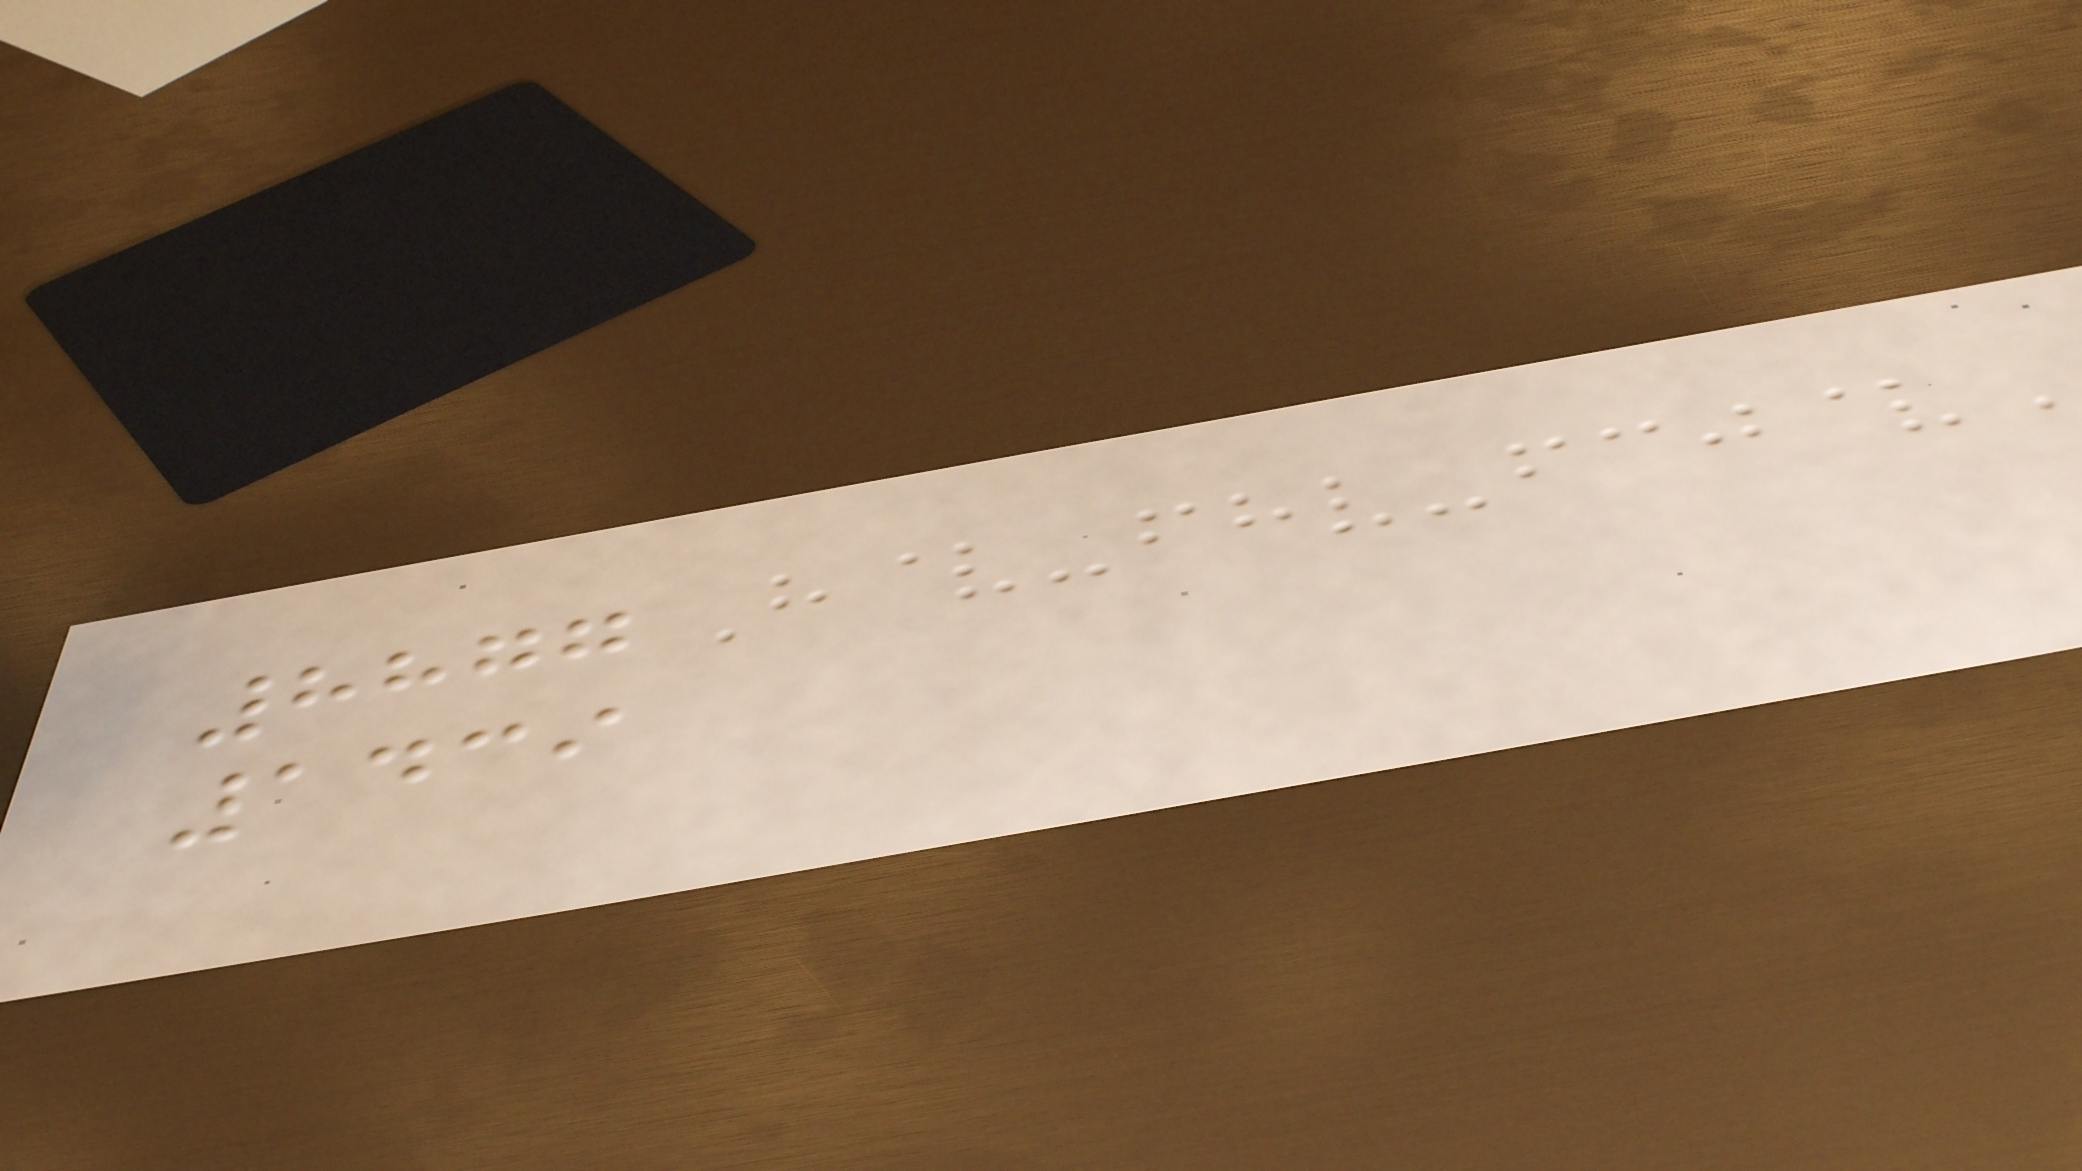8877
1439
